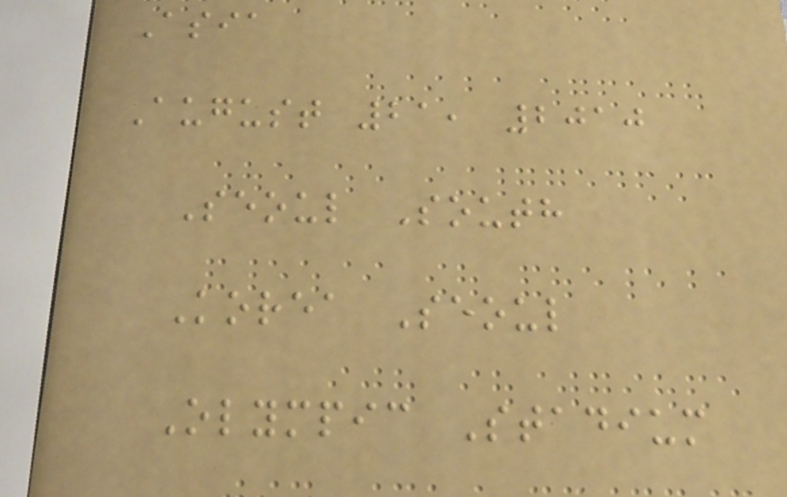Asia
August 21, 2010
Seoul South
Korea Seoul
Olympic Stadium
